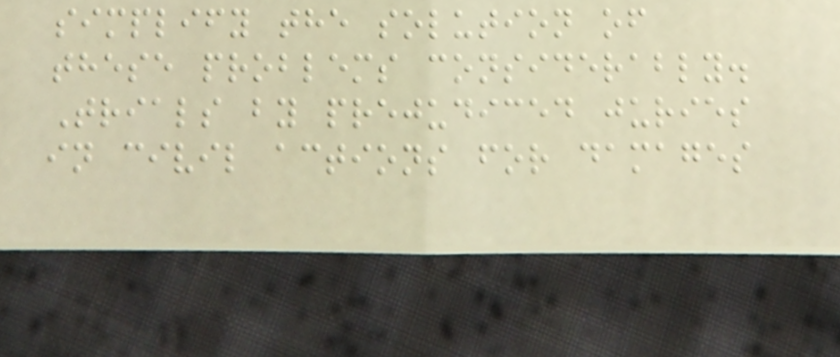simplify the solution of
these problems considerably.
Trials by prejudiced juries
in civil actions for damages
